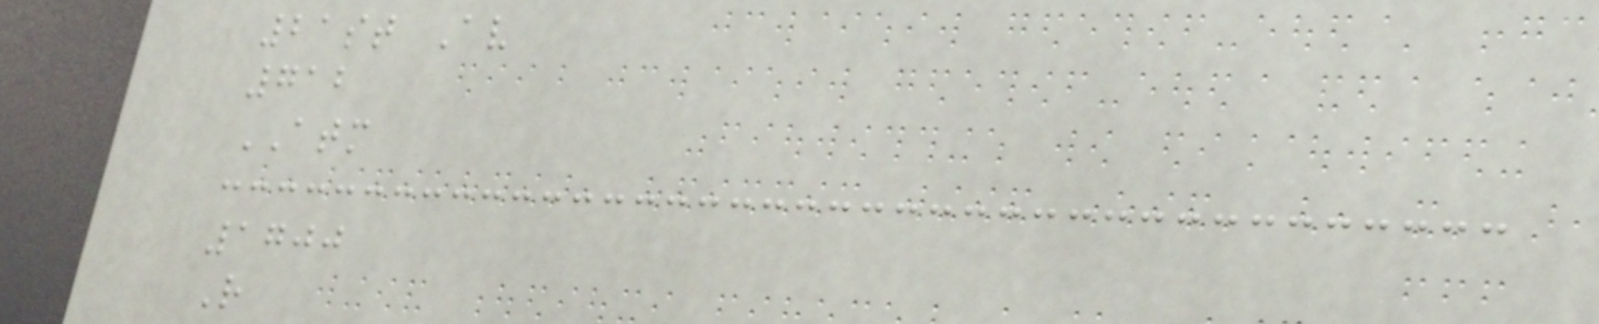21st Av
712
ATM
1700
R
